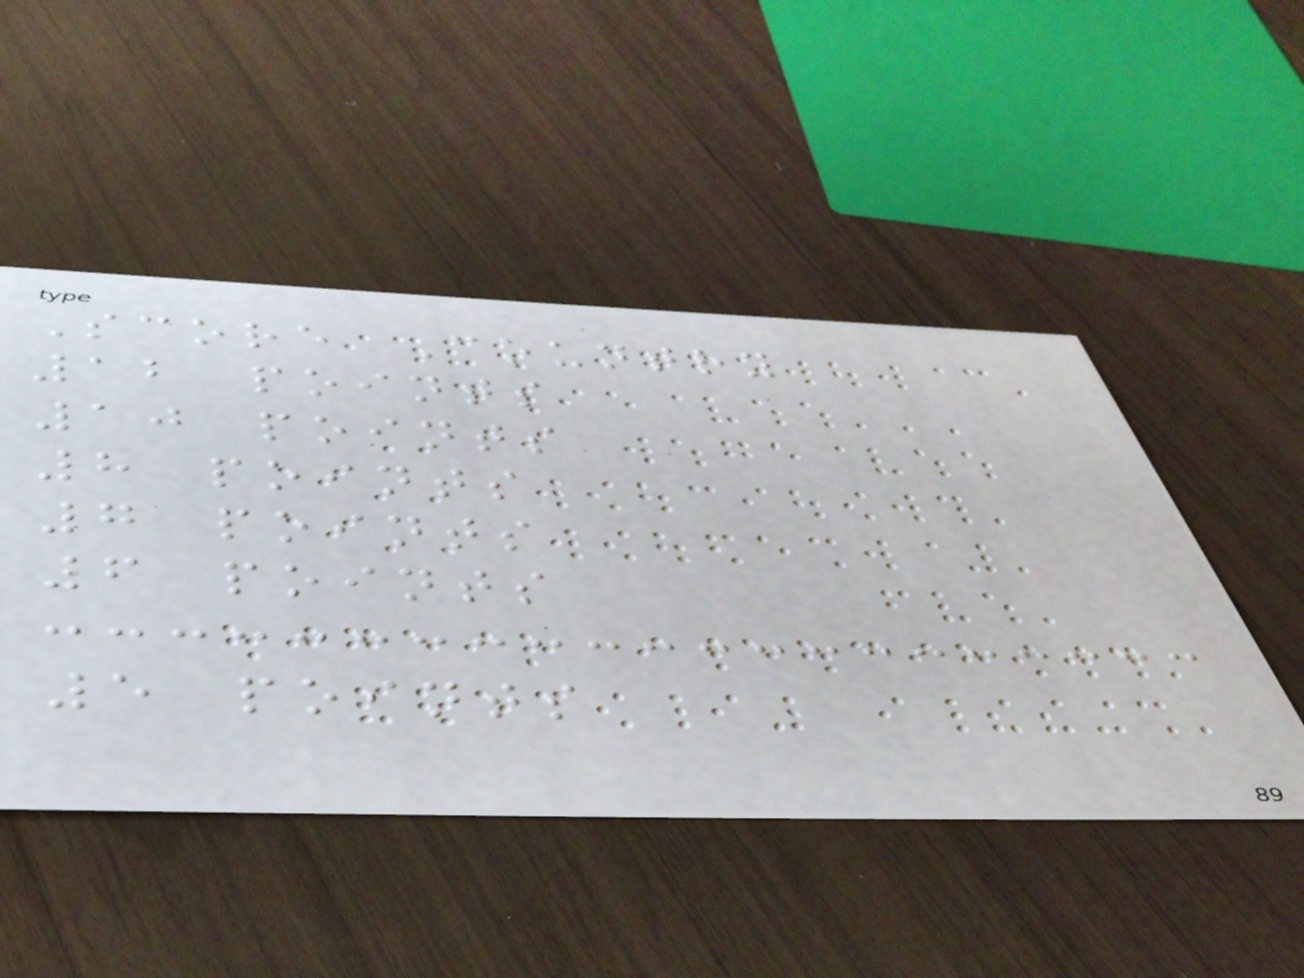Score Country
12 points
10 points
8 points
7 points
6 points
5 points
